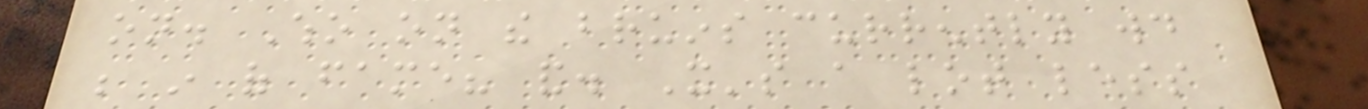on. Who on the bruins currently would
be in of fame? and. It's a lot less
